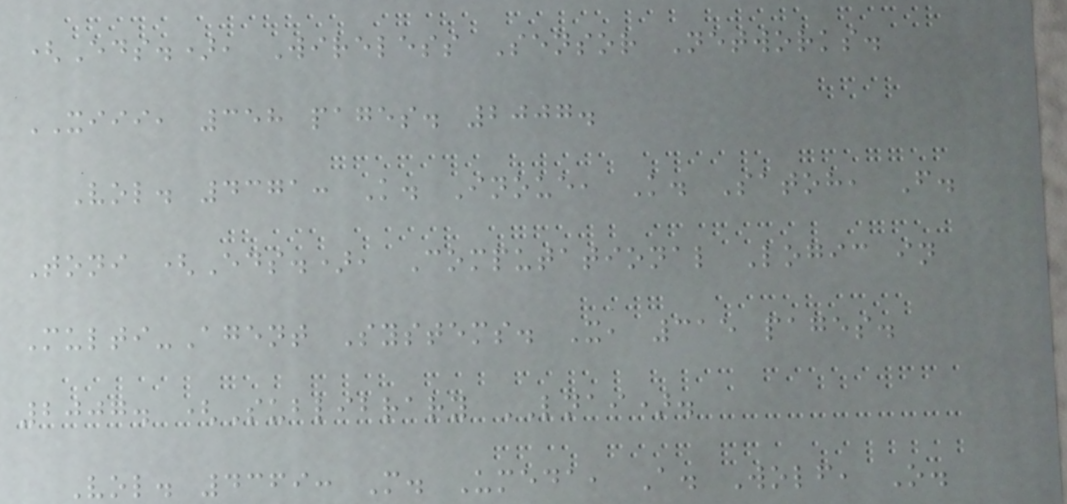(Eds.), Wireless Sensor Networks.
XIII, 358 pages. 2007.
Vol. 4371: K. Inoue, K. Satoh, F.
Toni (Eds.), Computational Logic in
Multi-Agent Systems. X, 315 pages.
2007. (Sublibrary LNAI).
Vol. 4369: M. Umeda, A. Wolf, O.
